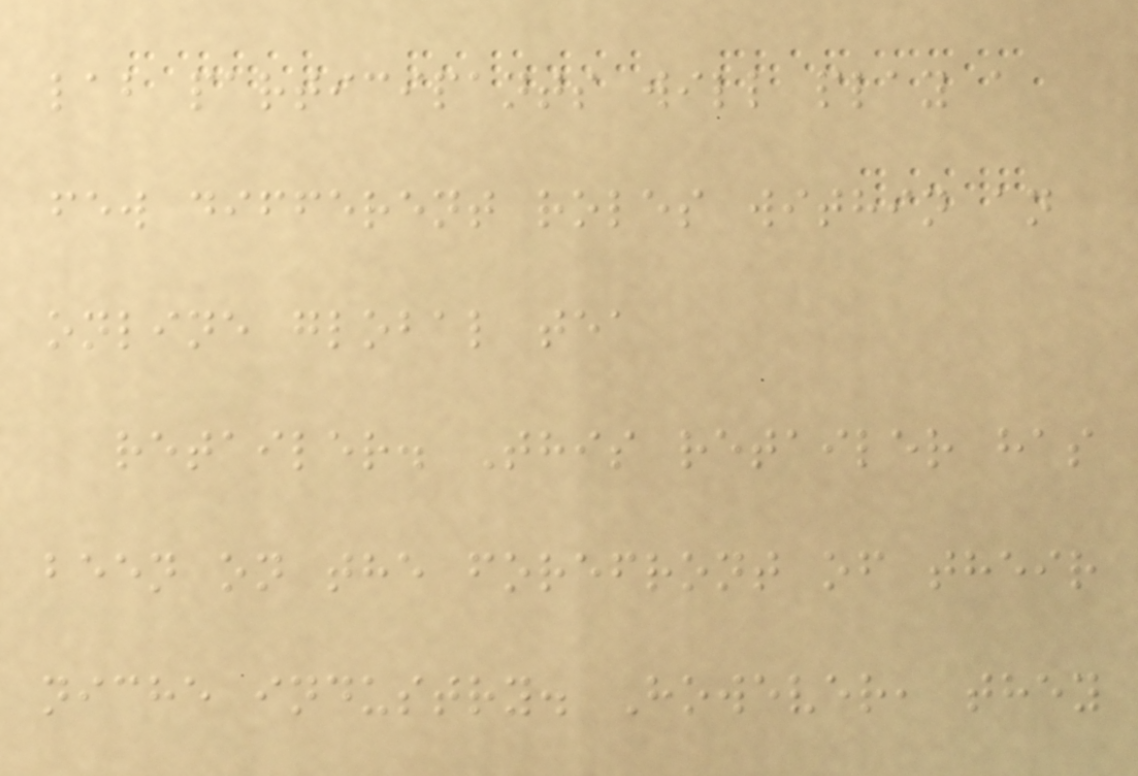lab participants will play a
few different roles within an
online global tea
retailer. This retailer has
been on the forefront of their
niche industry. However, they
